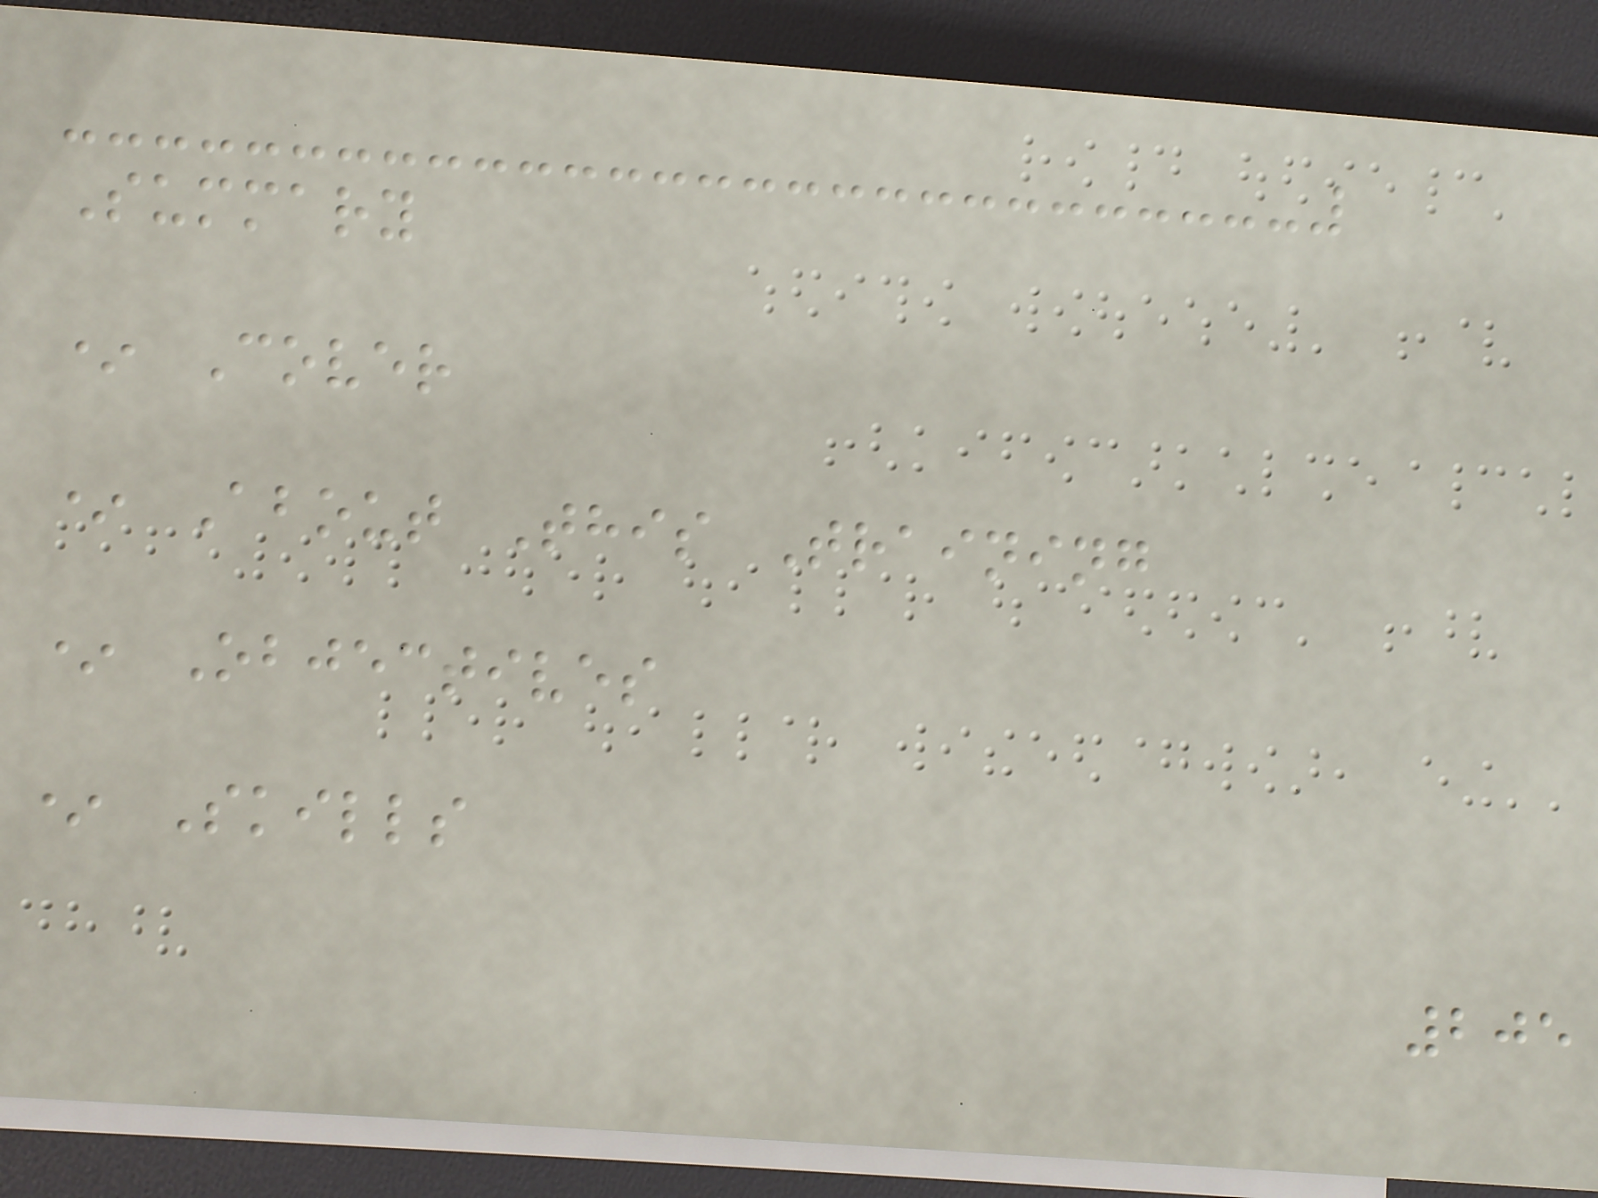Summary
* Cover
* About This Training
* Objectives
* Skills
205
